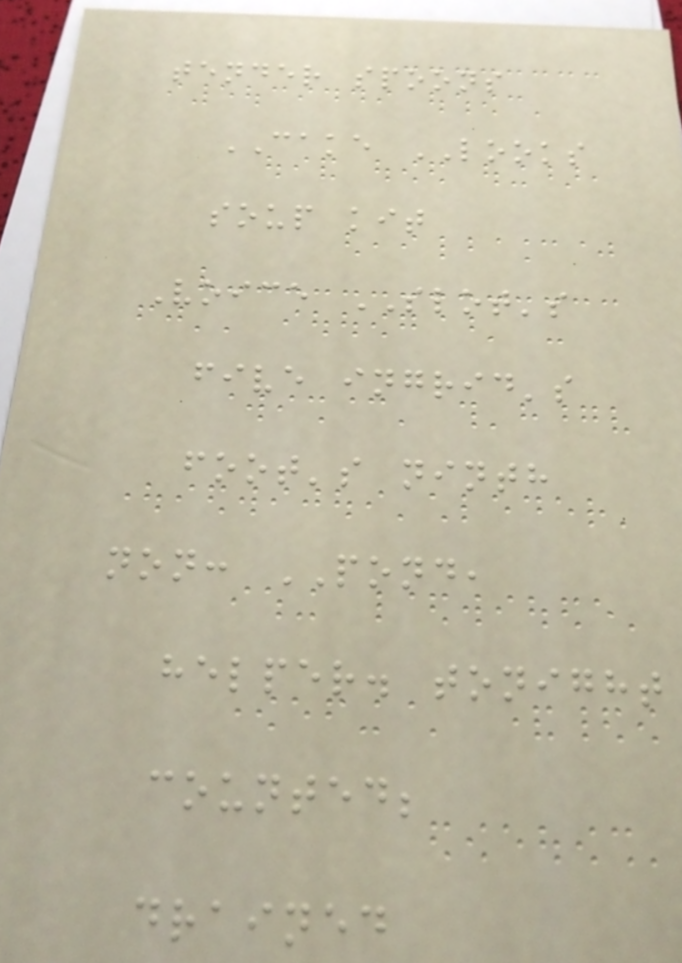tender spoons
CAKE LOOKS
soup kit
Voice SLOT's
five ingrid's
foot's ninth
non: POND,
helper. tonight
counted;
drained
